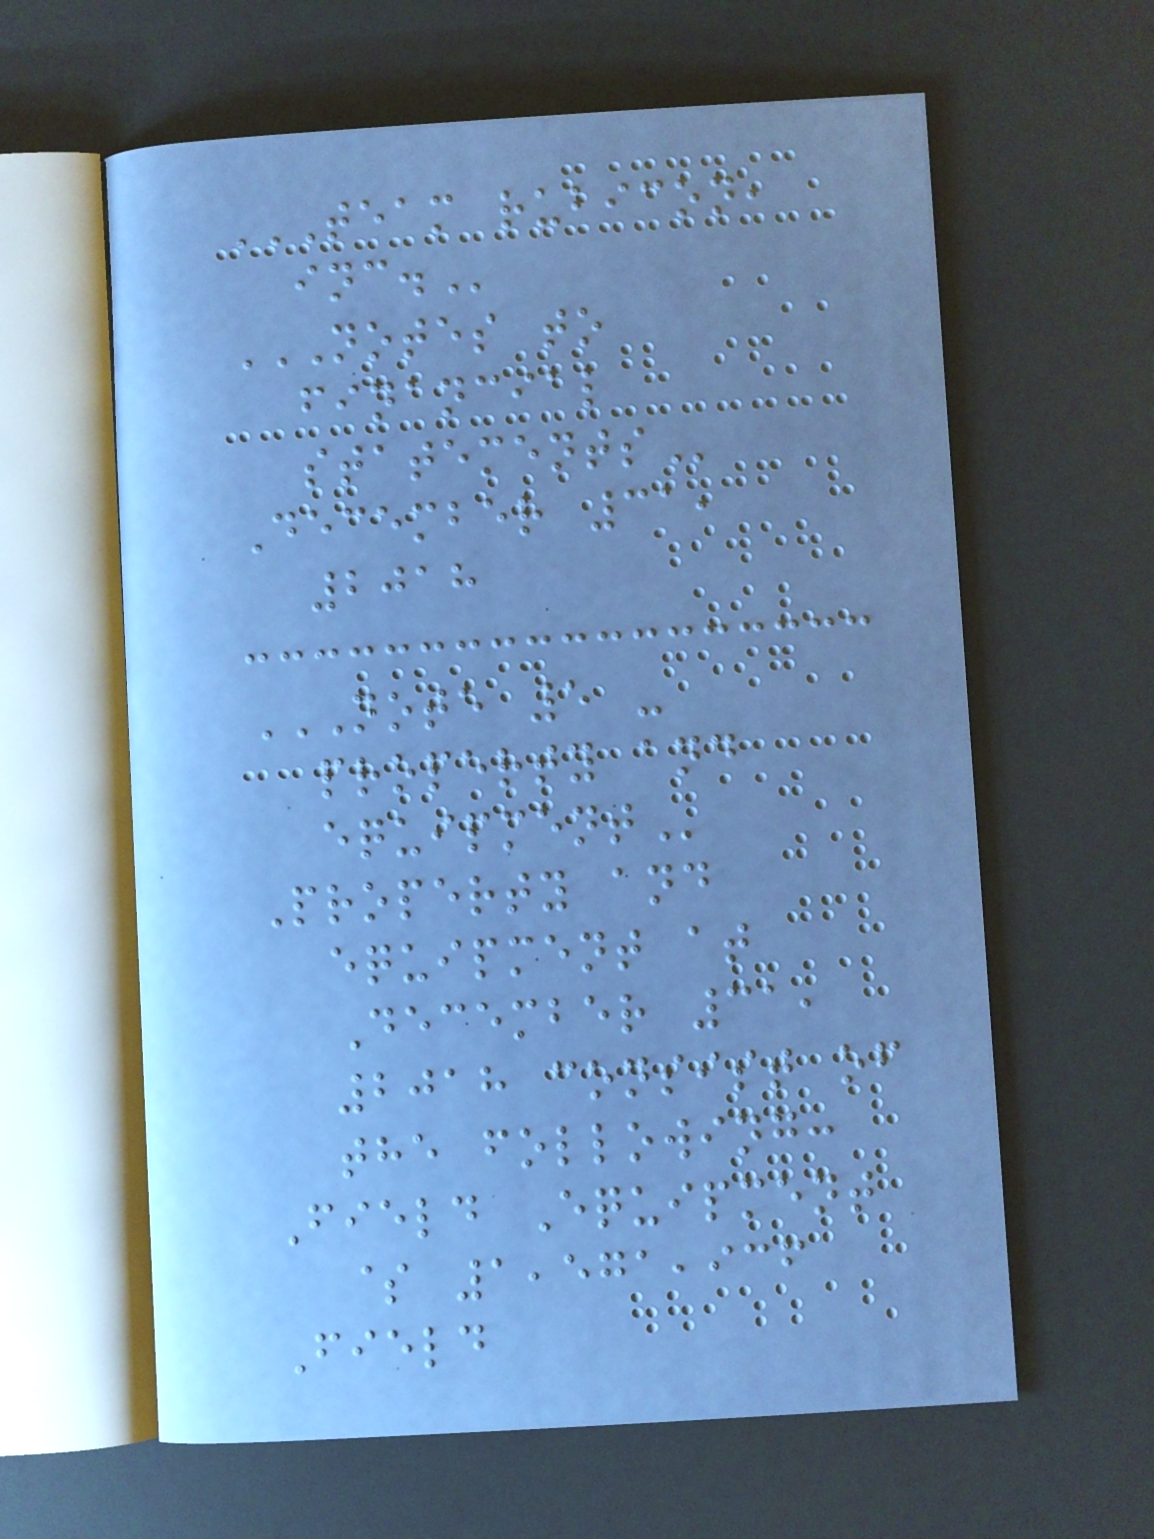TEAM RUBICON,
INC.
NOTES TO
FINANCIAL
STATEMENTS
December 31,
2018
NOTE 5 -
PROPERTY AND
EQUIPMENT
Property and
equipment at
December 31,
2018 consist of
the following:
Field Equipment
$ 1,571,936
Field
